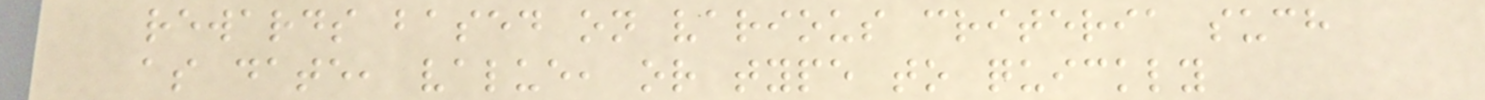rewards based on various criteria such
as date, value, or type to quickly
